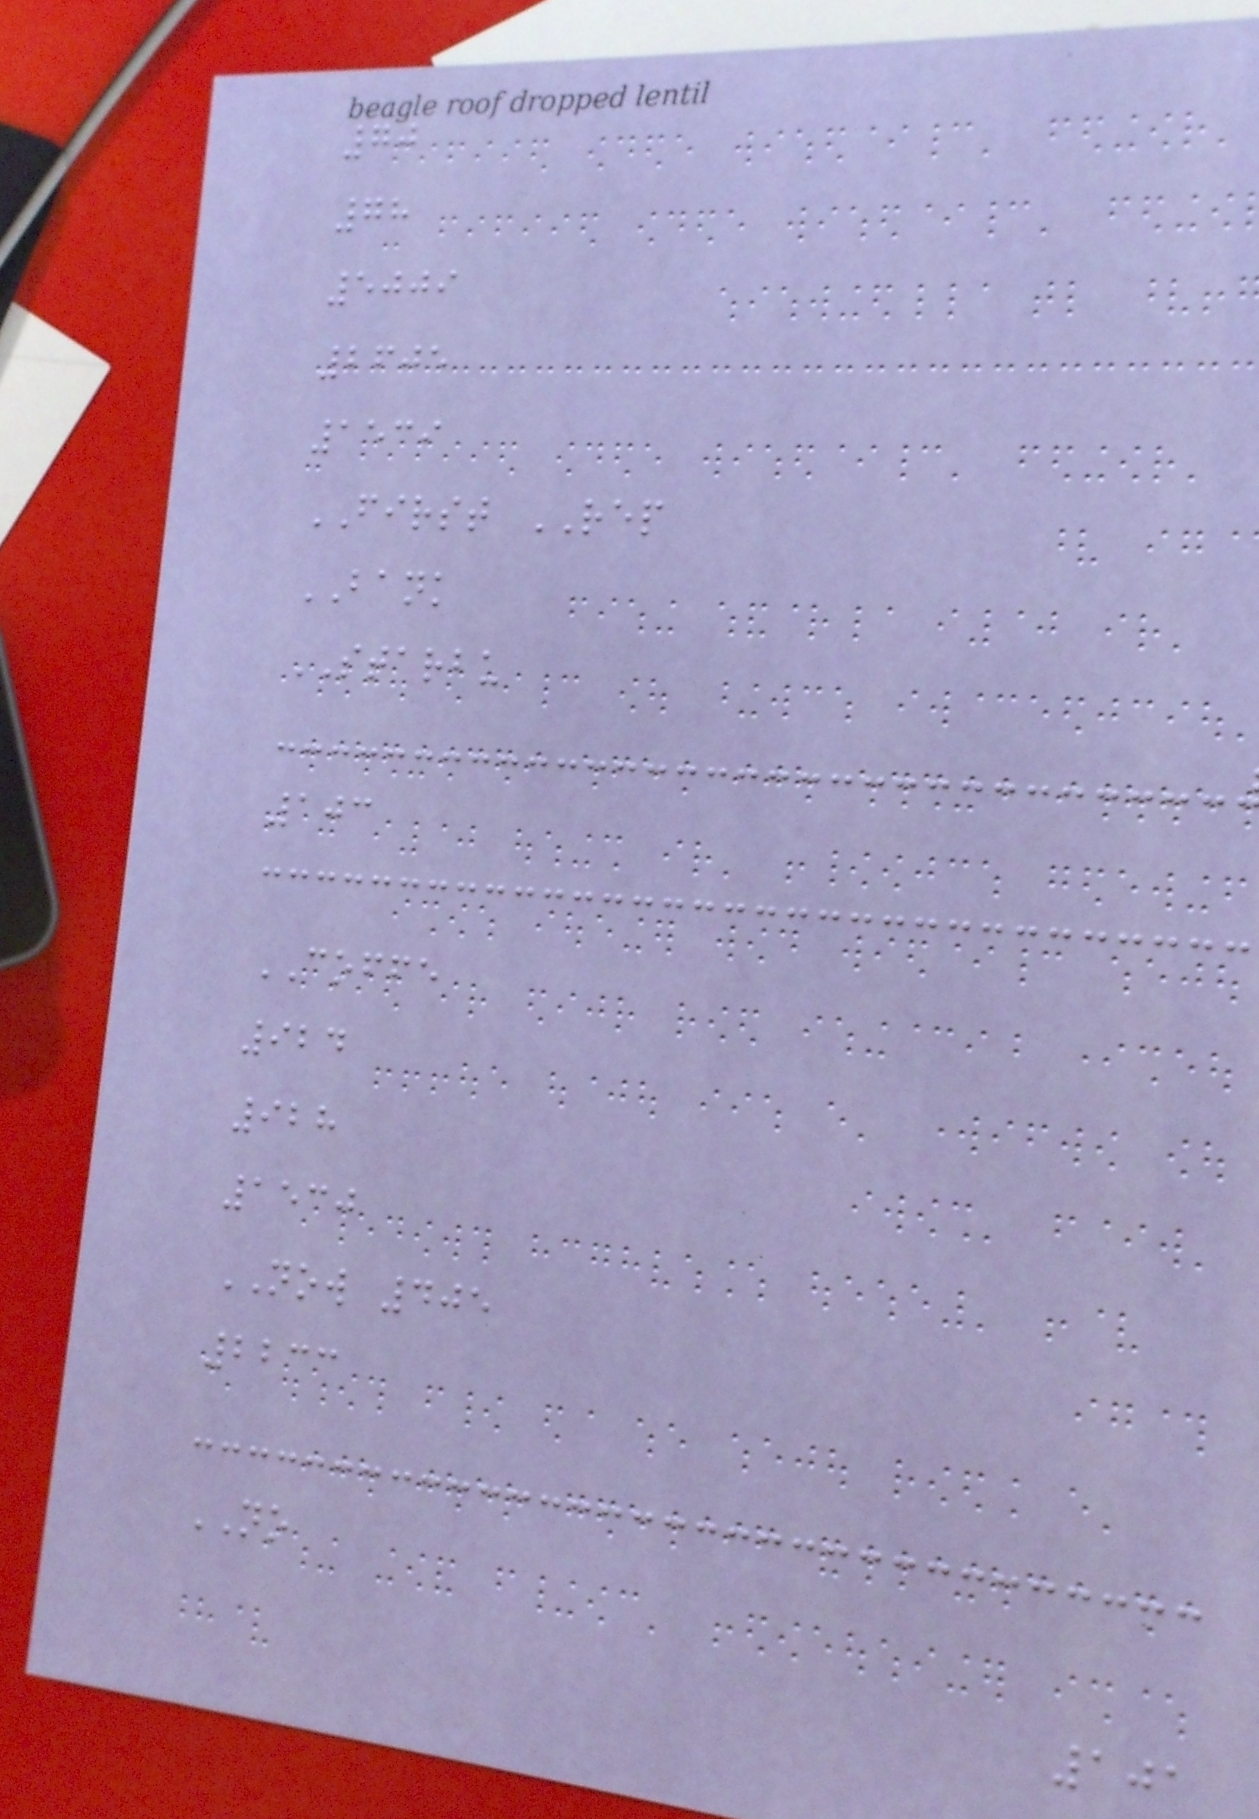70
78
5009
2605
1539
FIRST REP
BANK
STARBU
103
COFFE
924
928
1530
NOW 405
2233
NO
101
